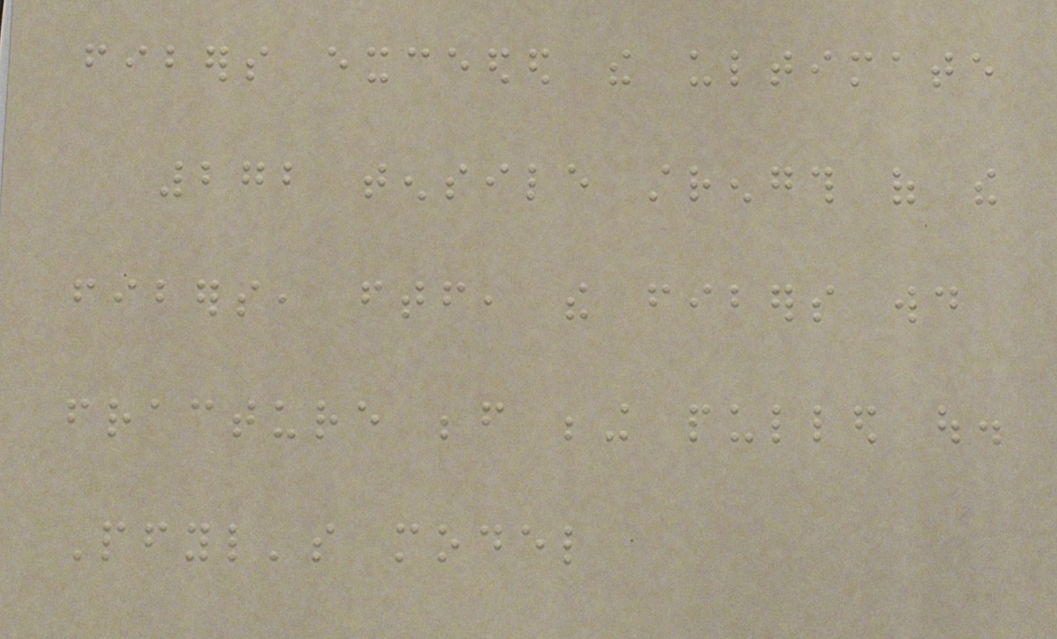fibers exceeded the ultimate
272 tensile strength of the
fibers, ftf, the fibers would
fracture before being pulled out.
Pfyl's model
